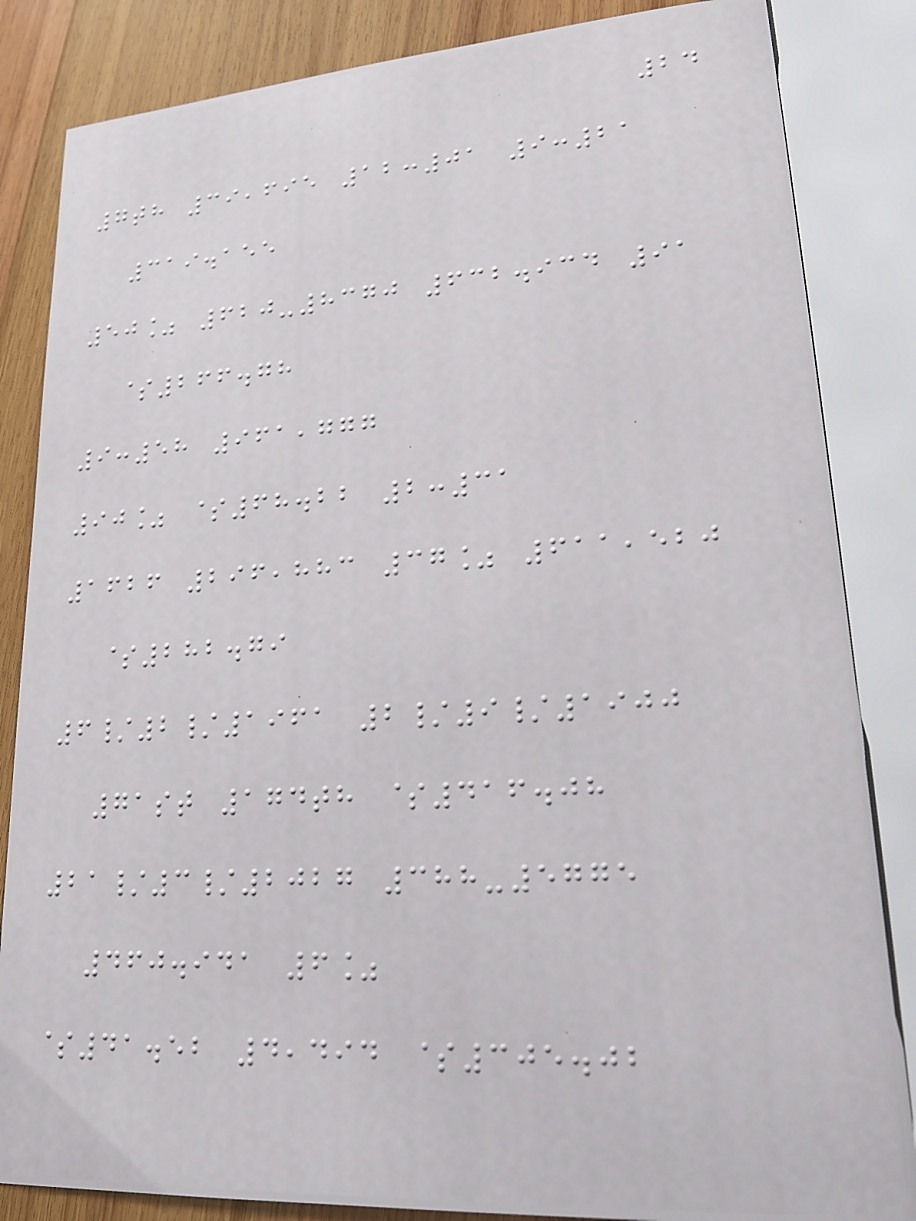24
7th 39,695 12:01 9:21
319.155
50% 620-8370 632.934 91
$266.78
9:58 961,777
90% $68.22 2:31
1626 296,883 37% 611,520
$282.79
6/2/1961 2/9/1900
71st 174th $416.08
21/3/2027 388-5775
460.941 6%
$41.52 4,494 $305.02
